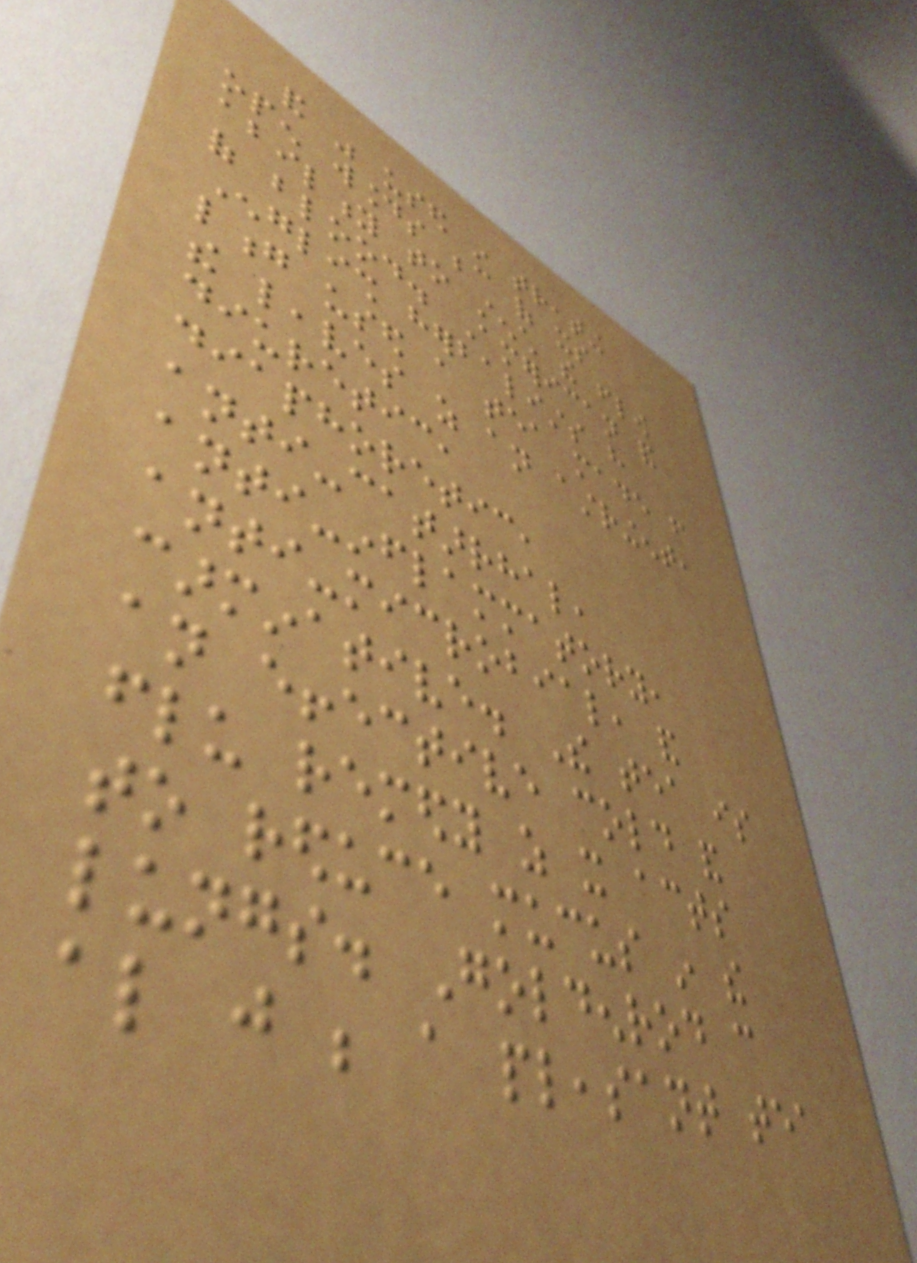and was used in treating
open wounds because of its
ability to stench the flow
of blood. American and
English herbalists have
long used a tea made from
the leaves as an astringent,
diuretic,
diaphoretic,
anti-catarrhal,
anti-inflammatory,
anti-microbial, and
carminative. The tea is
an effective cold and
flu remedy as it acts
to reduce mucus in the
lungs. Goldenrod can
also just be a pleasant tea
